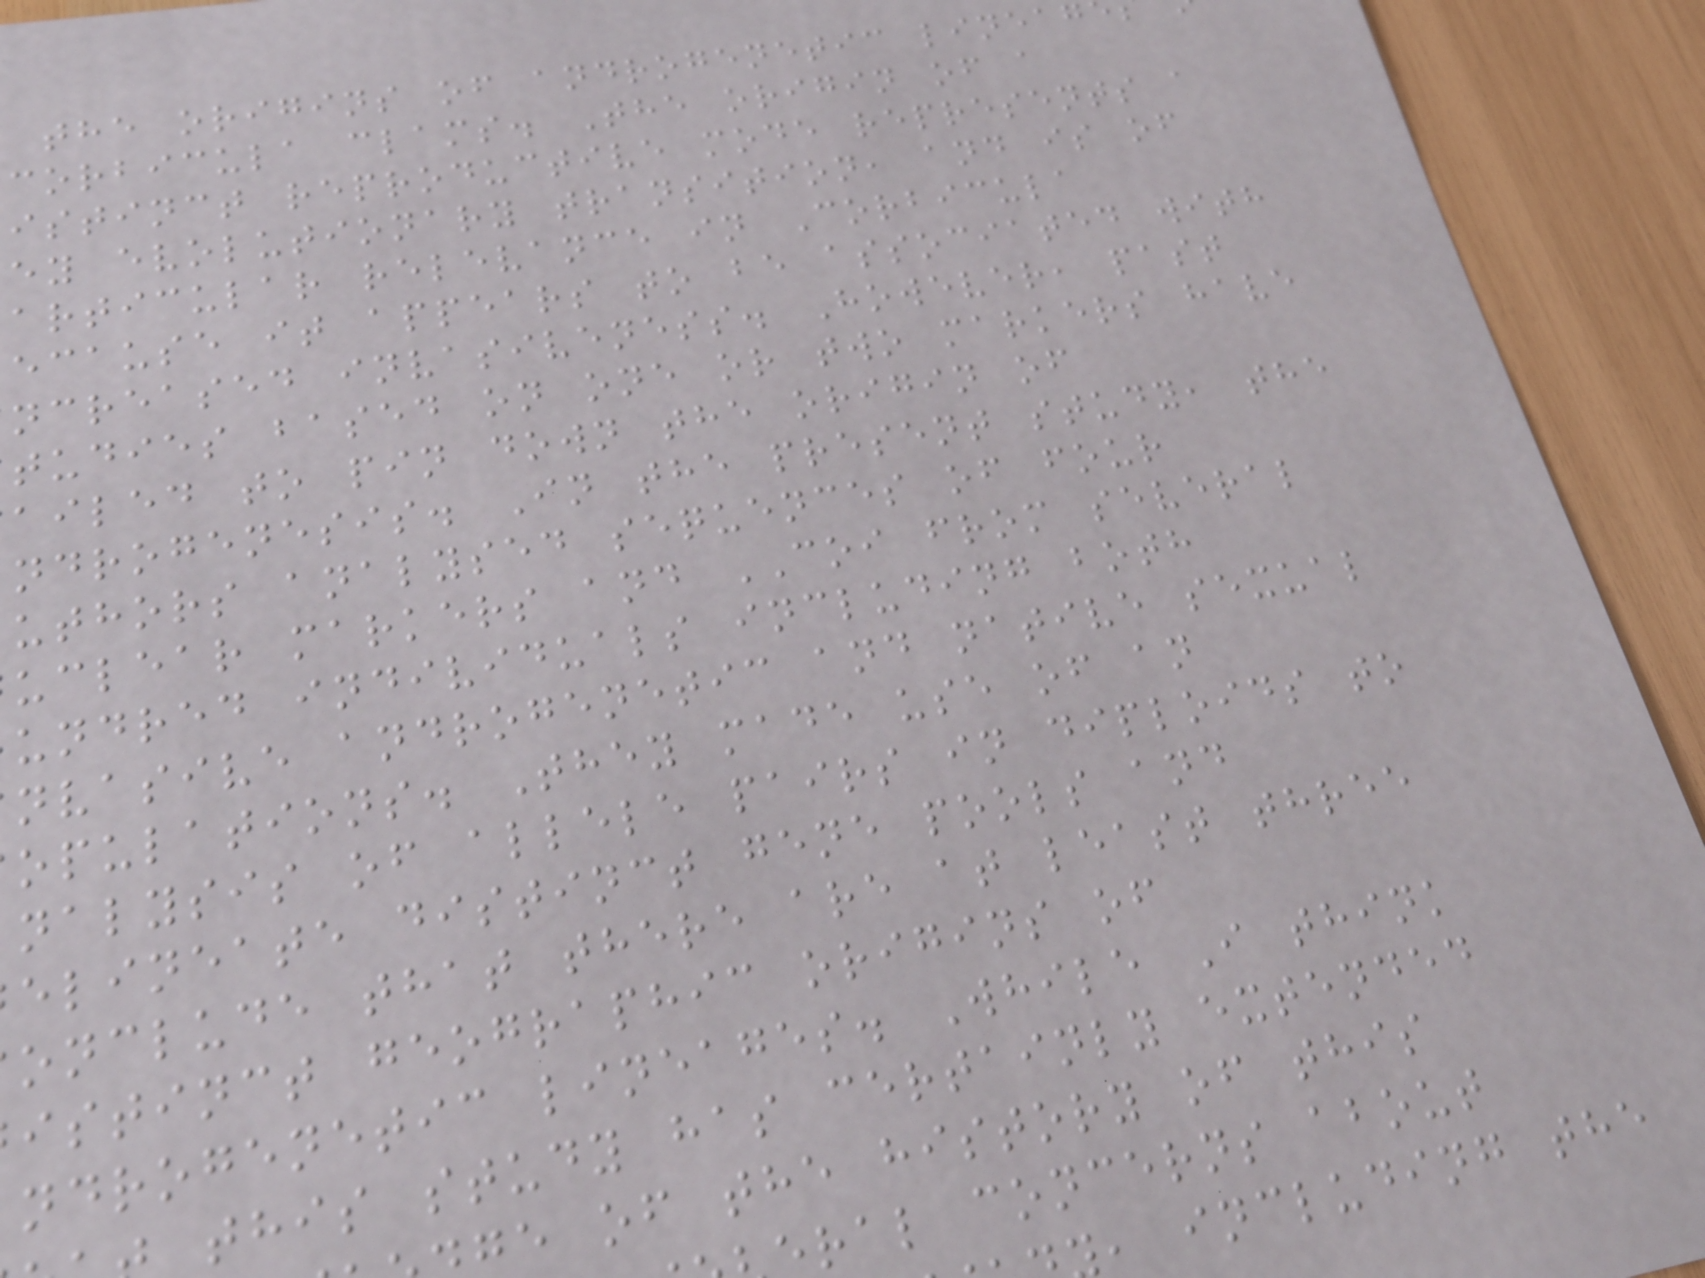the origins of androgenetic lineag
corbicula clams. The origin of a
istinct reproductive mode represents a
ey evolutionary transition, and is of
articular relevance in Corbicula
ecause it appears to be associated with
ncreased invasiveness. However, past
tudies based on one or two markers have
ailed to pin down the origin of
ndrogenesis. In the present study, the
uthors analysed sequences of four
uclear markers and COI from several
undred individuals including both
nvasive androgenetic and native sexual
opulations. They made use of an
nalysis of allele pairs in diploids to
elineate distinct gene pools and
onclude that there are at least three
istinct geographic origins of
ndrogenetic lineages. While I think
this study has certainly extended
e of the history of this
ral concerns about
, including the
